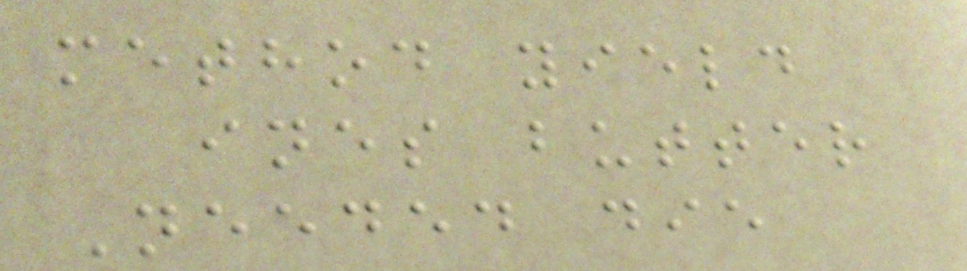method yield
ines butter
Needed die
